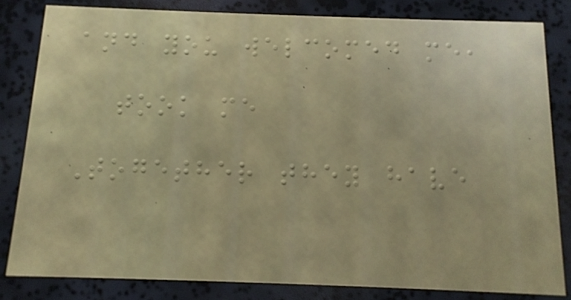and you welcomed me,
took me
Together they have
